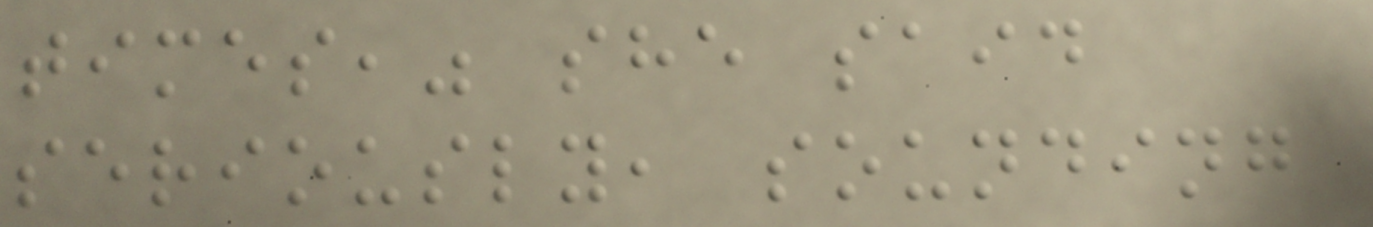times," she said
seriously, sounding
